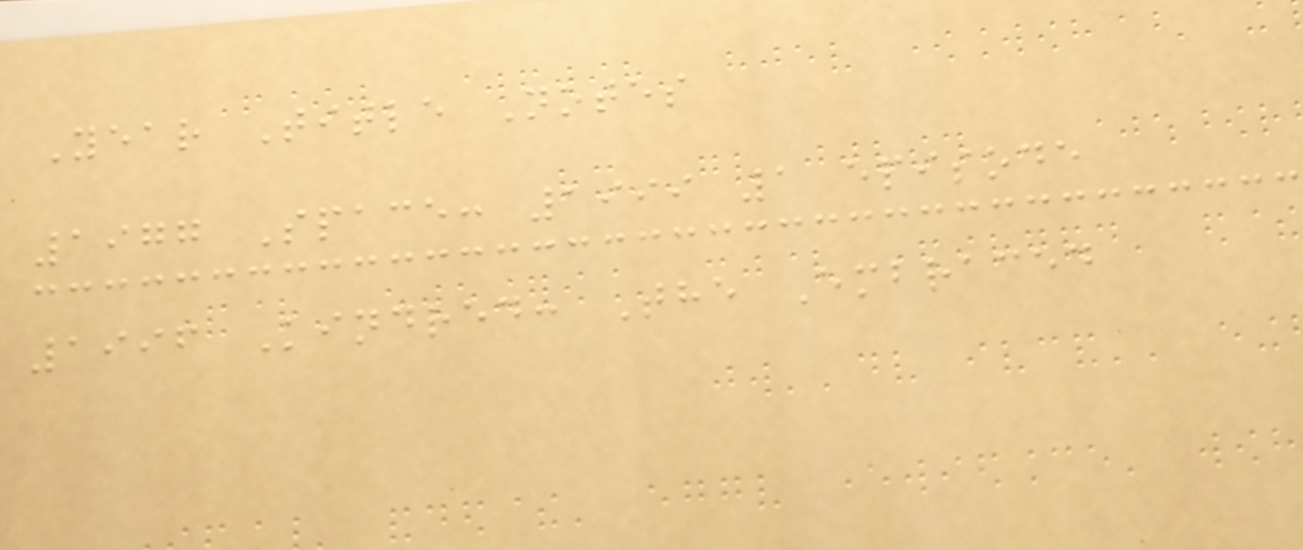Year Title Notes
1977 Space: 1999 1 episode
1996 Kindred: The Embraced
